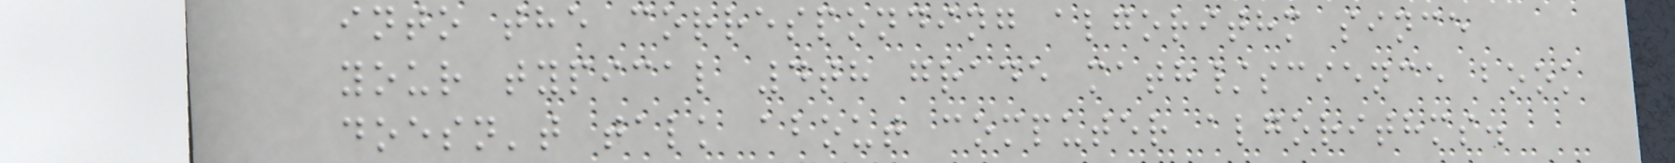into the corresponding algorithm since
your typical 4th grade math/science book
doesn't talk about computer algorithms.
